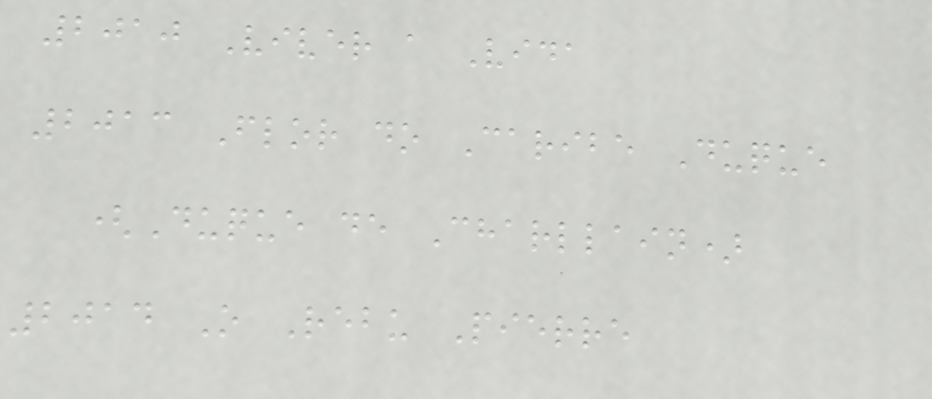2010 Viver a Vida
2013 Flor do Caribe Duque
(Duque de Charllain)
2014 O Rebu Pierre
